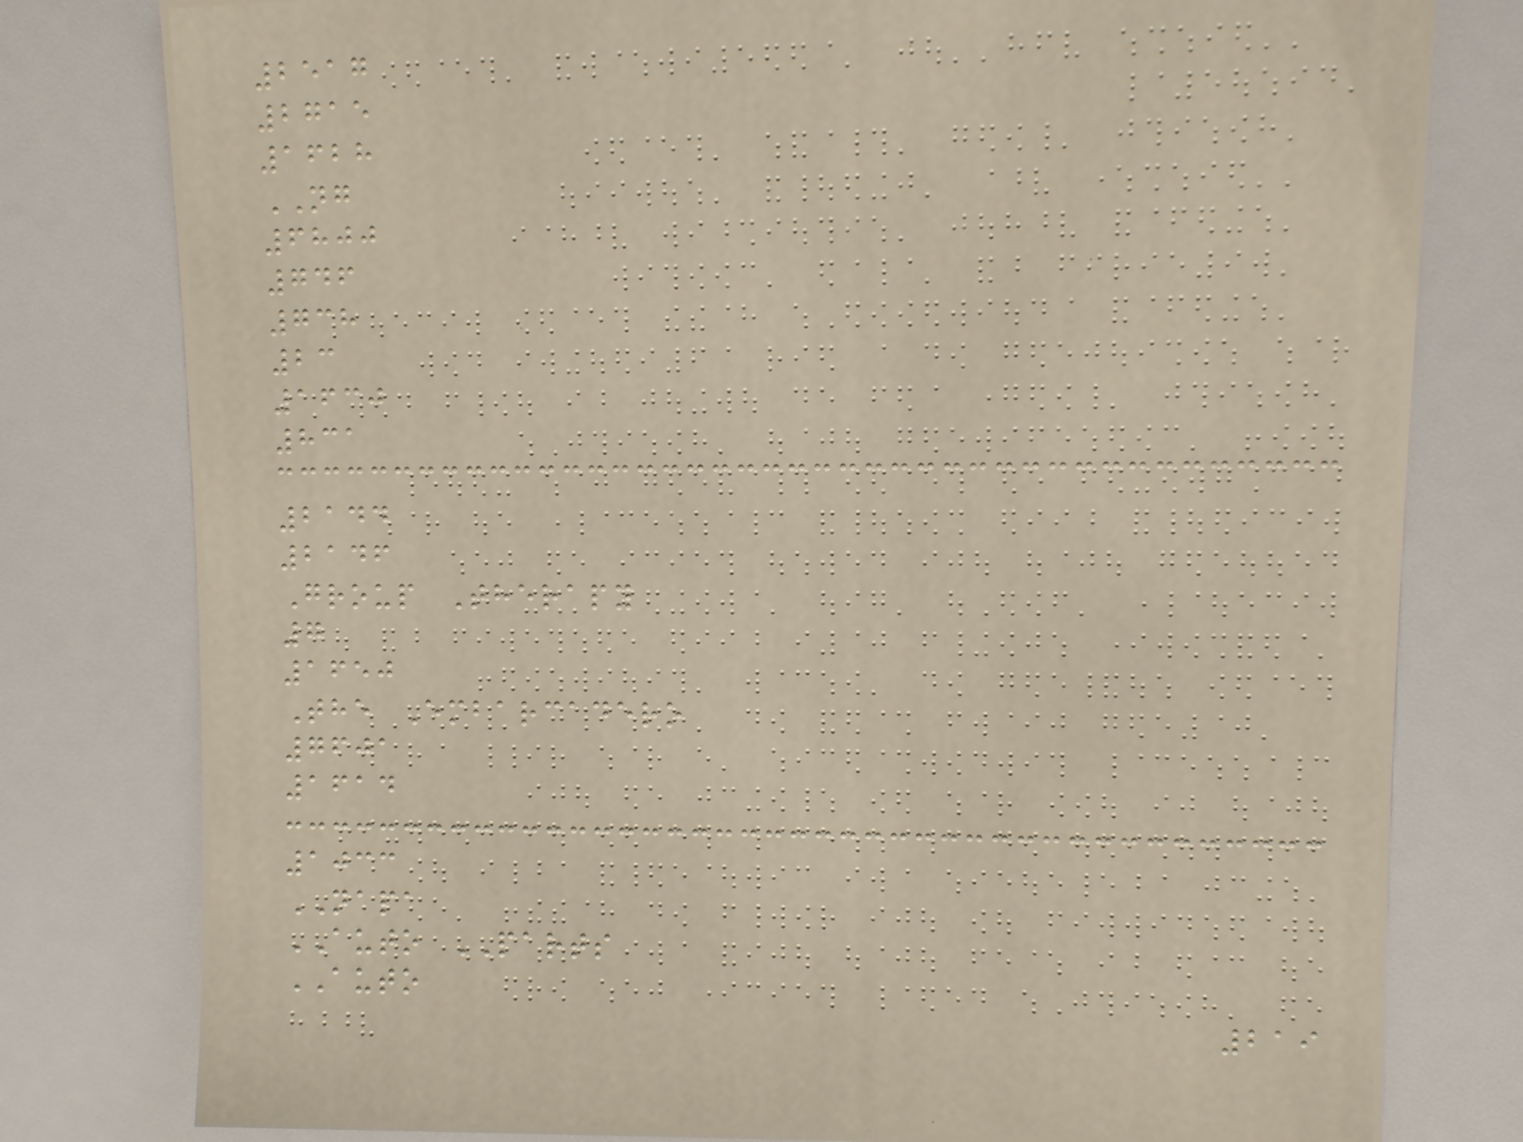2517
2715
1628
NG
6800
746
738
23
1630
831
2144
2146
Group Therapy
7
1650
The Embarcadero
7601
1614
1033
NAPA
AUTO PARTS
AUTO
219
